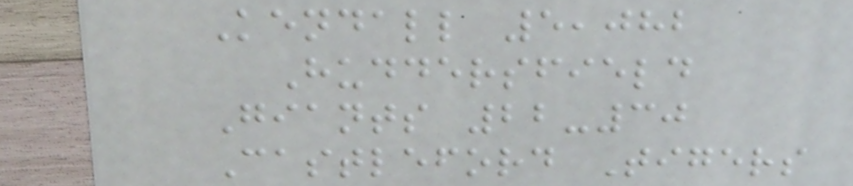Kendall 5,082
Huddersfield
Giants 22-30
Castleford Tigers
